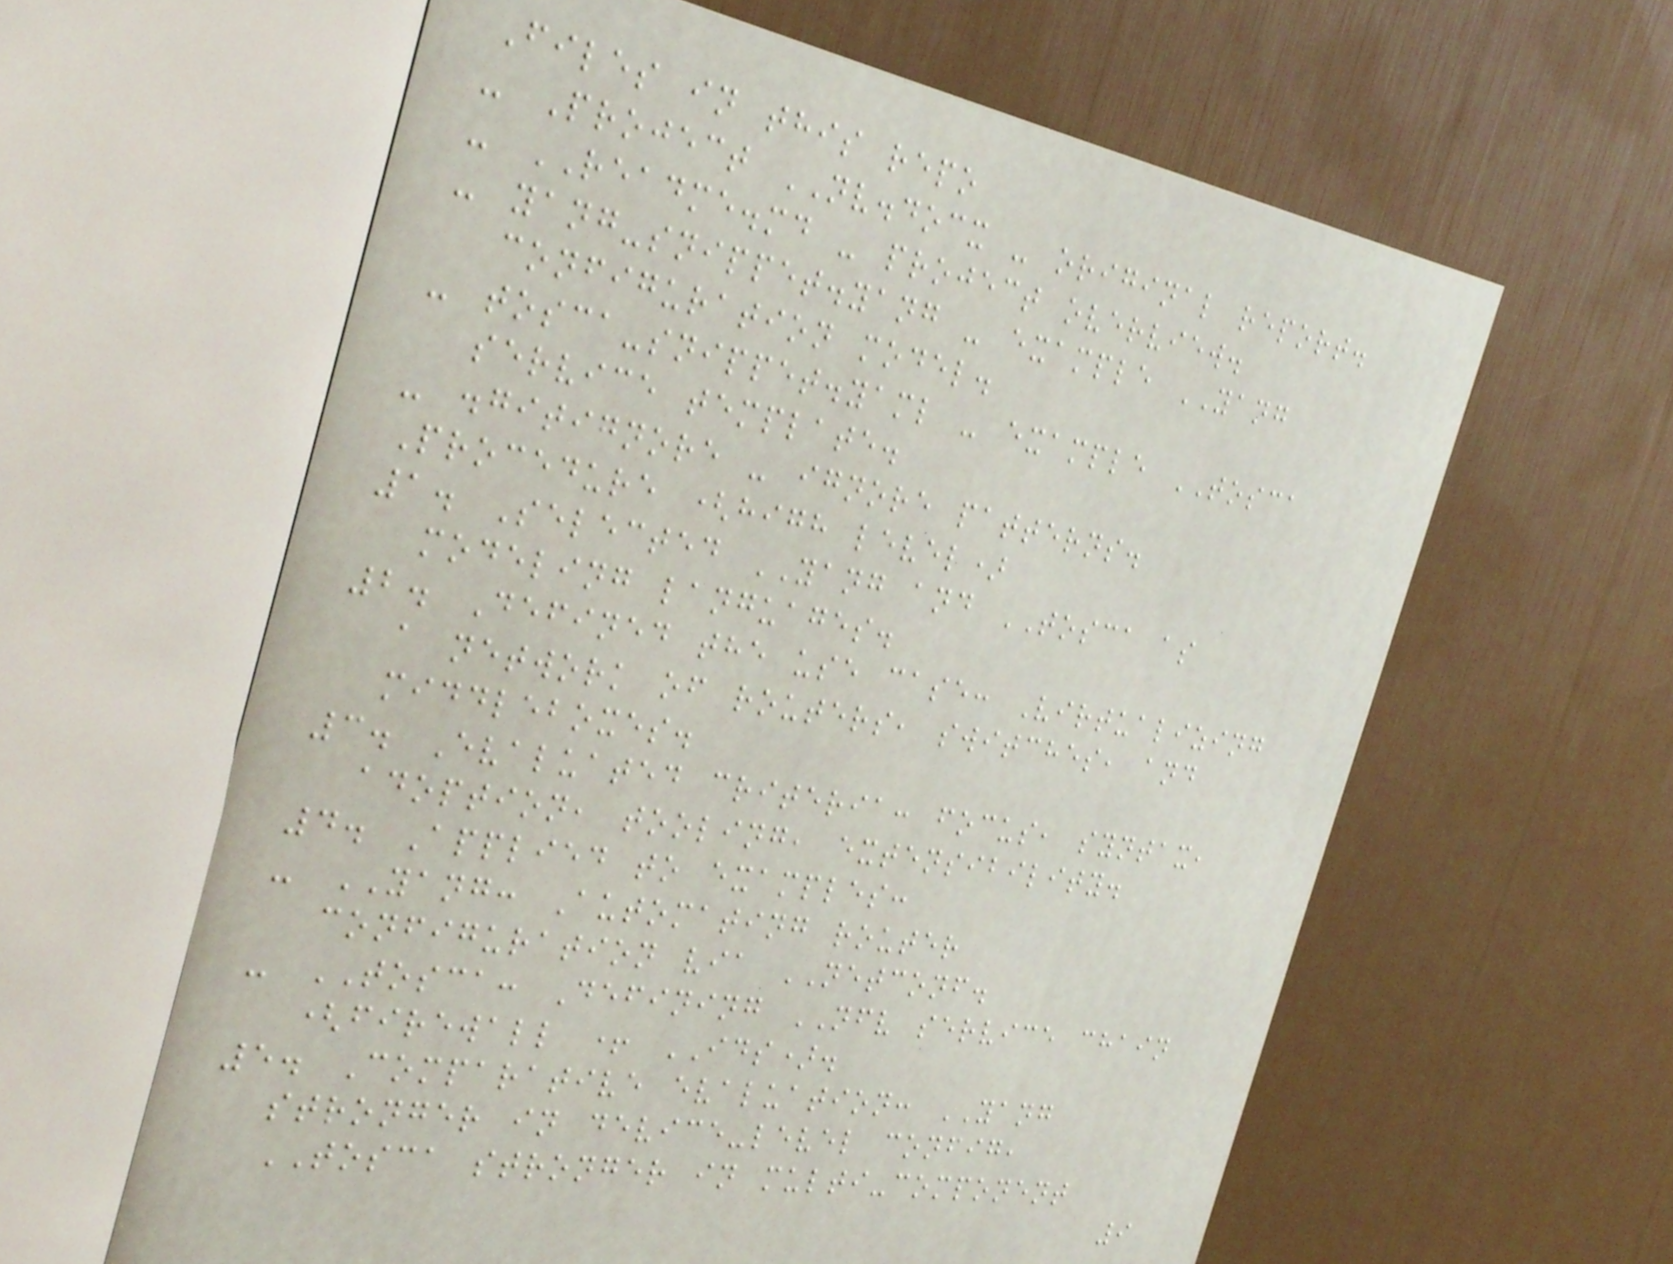Files in this repo
- Project NV.docx - original report.
- README.md - project overview.
- yang-snippet.yang - example YANG
configuration model.
- tosca-snippet.yaml - example TOSCA
service template.
- .gitignore - ignore patterns.
Procedure (high level)
1. Selected YANG and TOSCA as
modeling languages.
2. Defined the use case: Virtualizing
a network of routers, switches, and
middleboxes.
3. Evaluated criteria: focus, syntax,
adoption, tooling, extensibility.
4. Applied to examples:
- YANG: Automating router
configuration via NETCONF.
- TOSCA: Defining NFV service chain
(firewall + IDS).
5. Comparative evaluation: YANG
stronger in device-level config,
TOSCA stronger in multi-component
9
